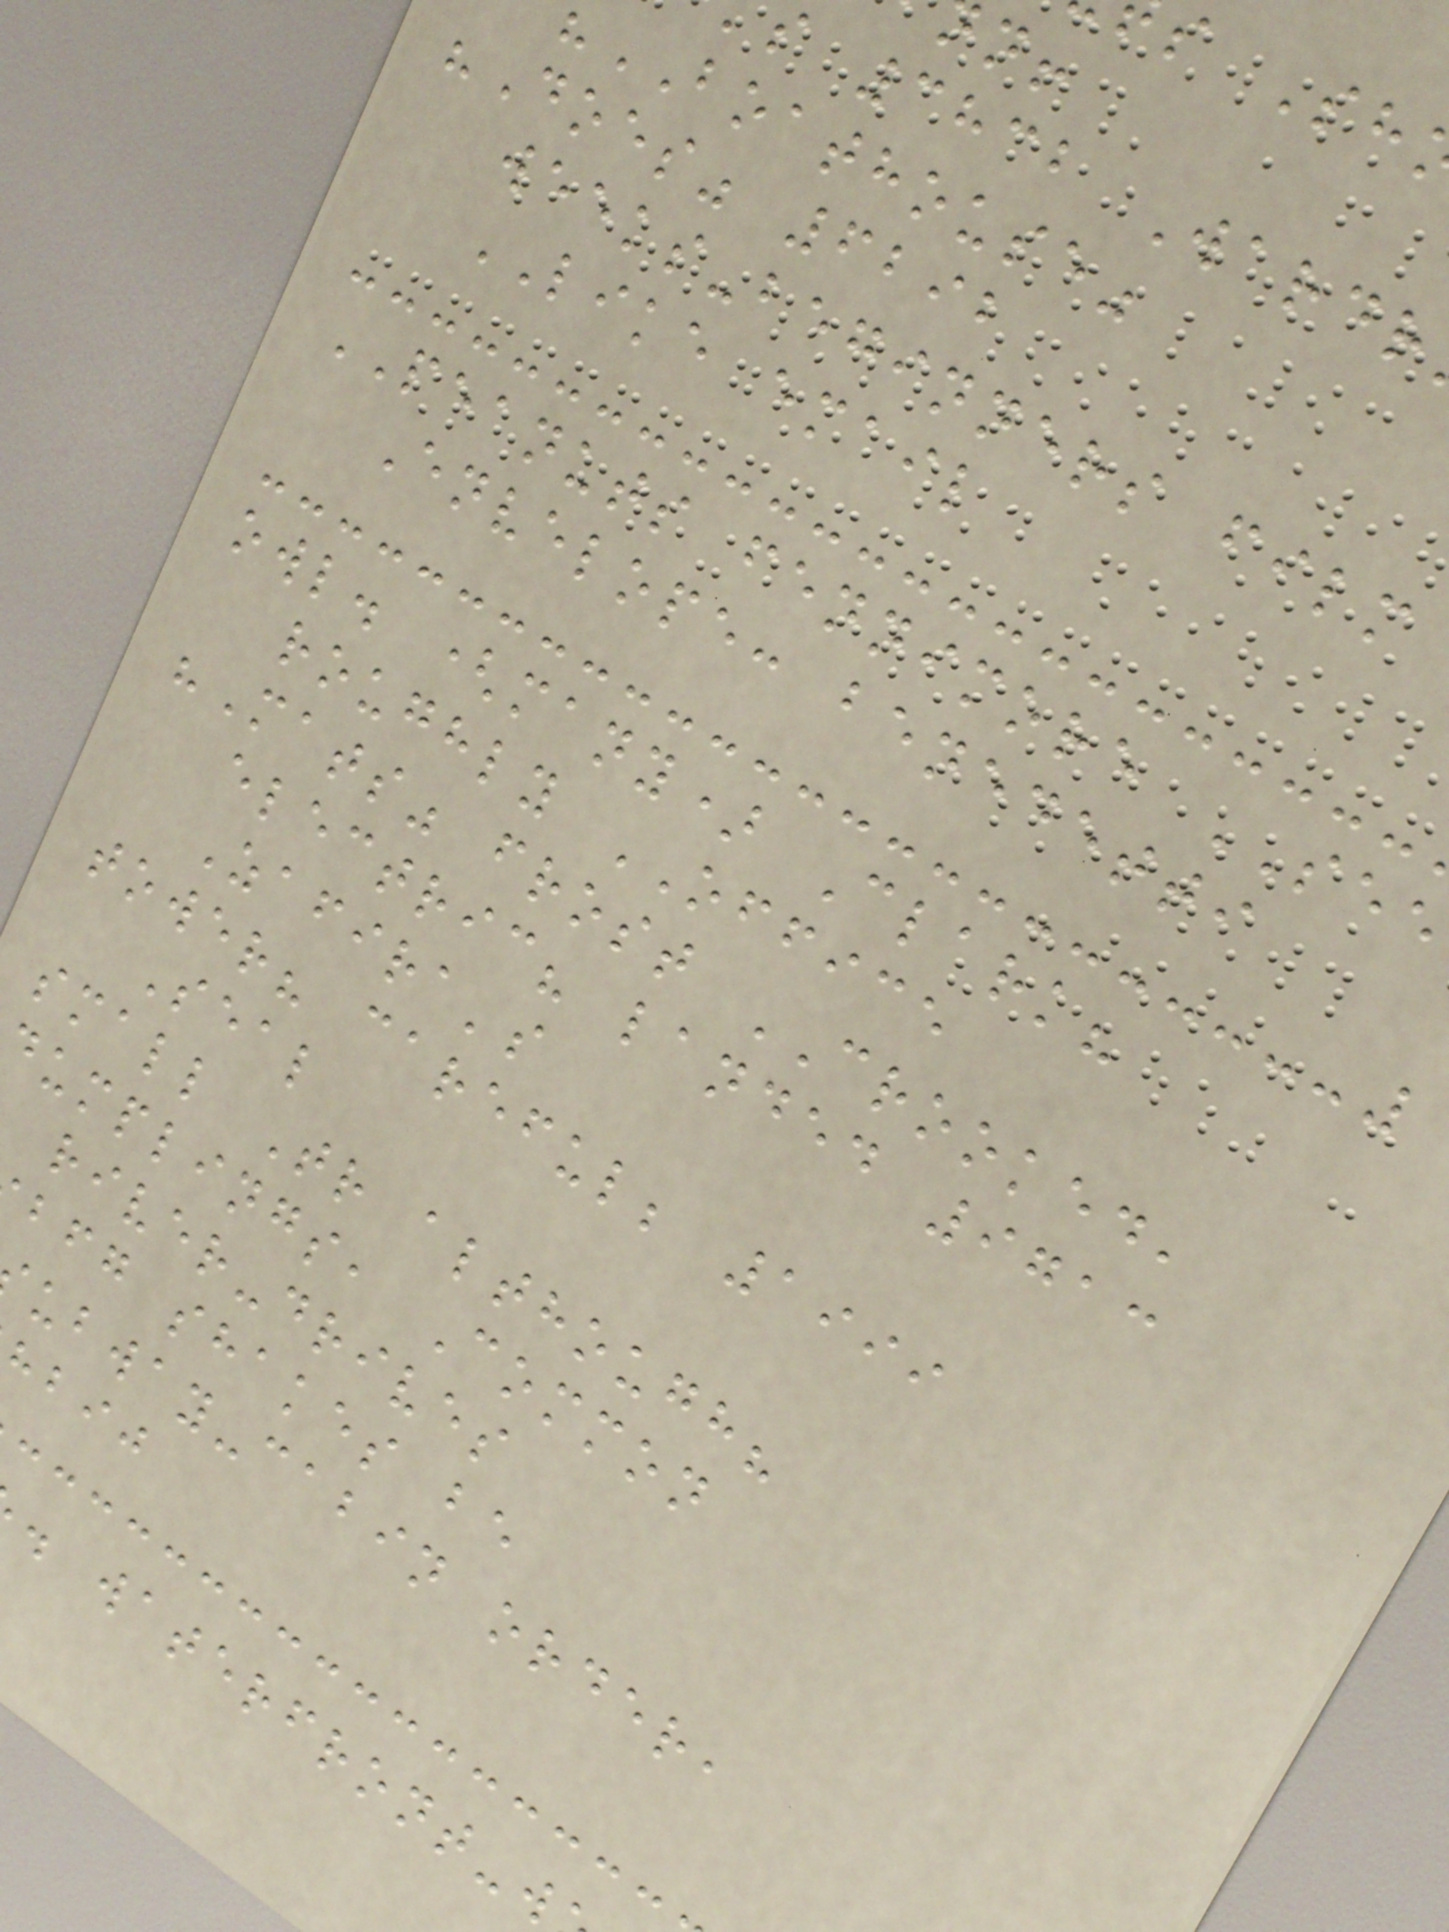s 3832 Wardr
BOATHOUSE"
"Does" 6292
weeks-beginners film
LIKE email
PEANUTS fennimore SEE
Envelope: benedetti
owl. (many) Clark?
roughly OFFICE
"Mats" frost CROOKED,
electric? landed 9713
Zafira's
tower? careful; 1999
Seal
small Tr although?
dumplings, Common
river-drives
bfg shakes be
ubway-cabin order,
hbij
. waterfront-w
